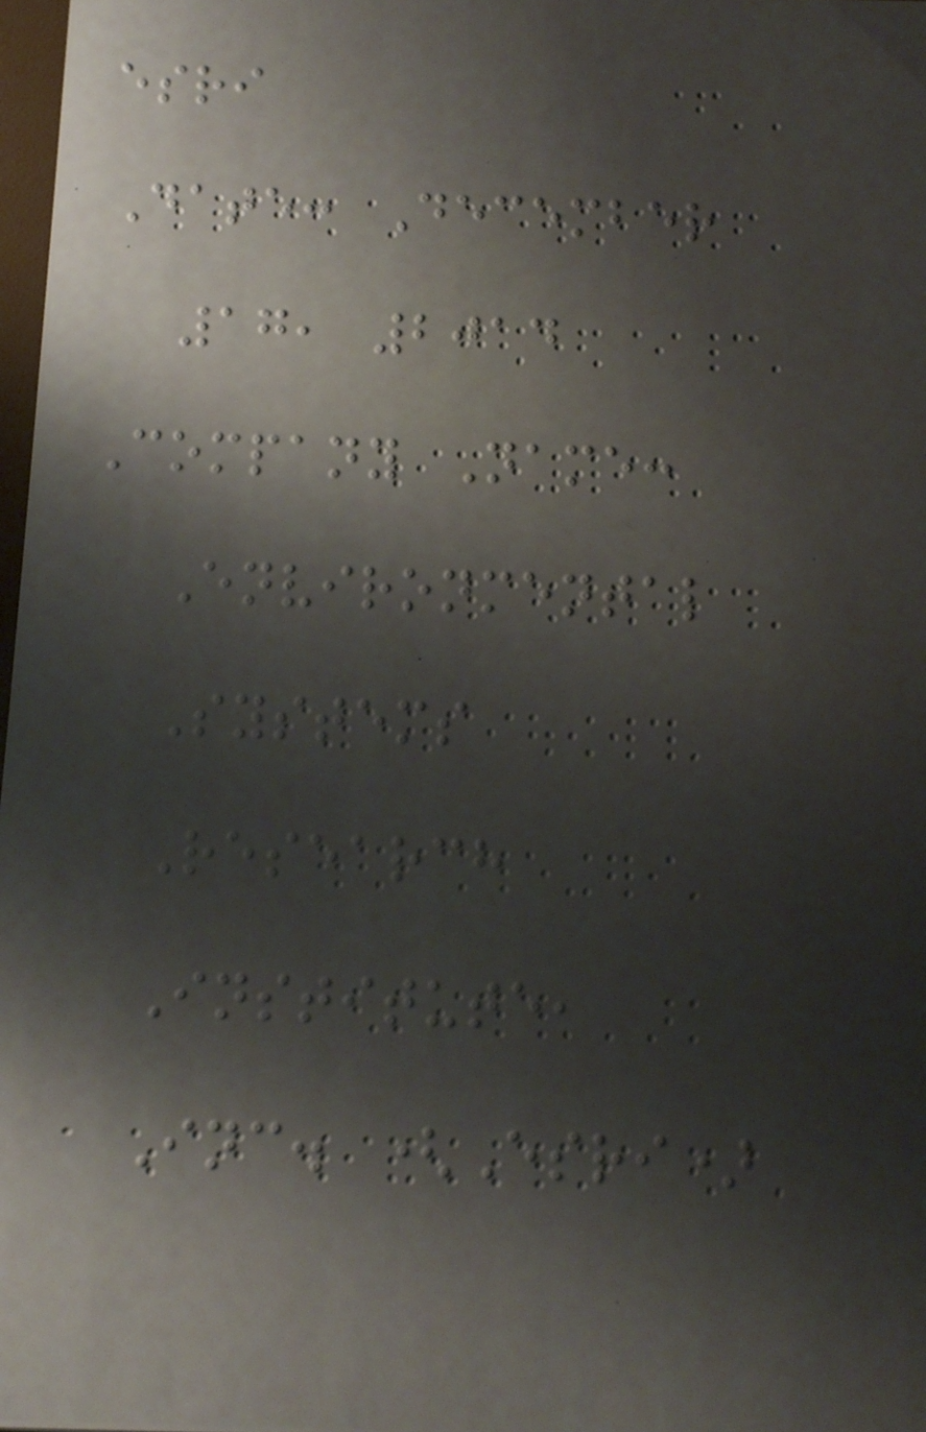esri
Date: December
17, 2014
Company Name:
Environmental
Systems
Research
Institute,
Inc. (Esri)
